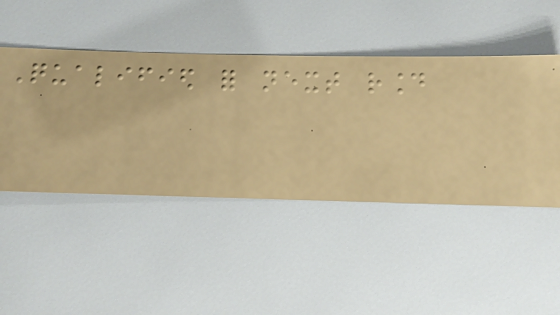Qualified for next round
